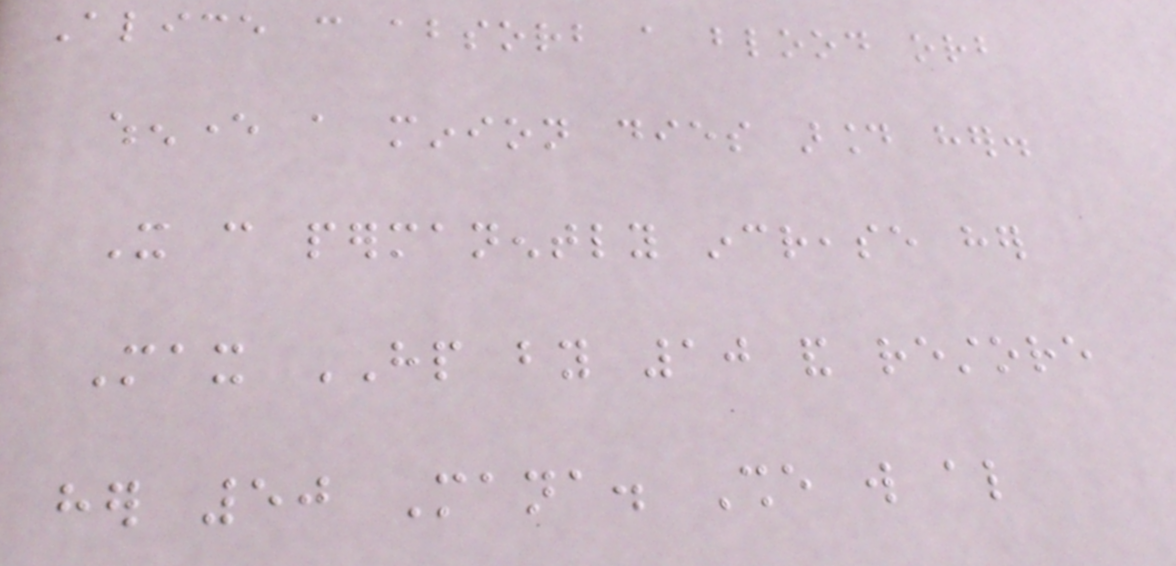Alice can absorb a blood orb
whenever a minion dies around her.
It can permanently increase her
Max HP by 10 and restore
her 50 Mana. She will also
